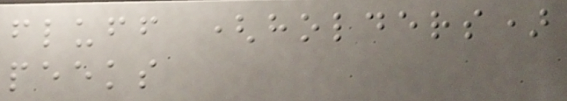fluff (holders)
peeks
